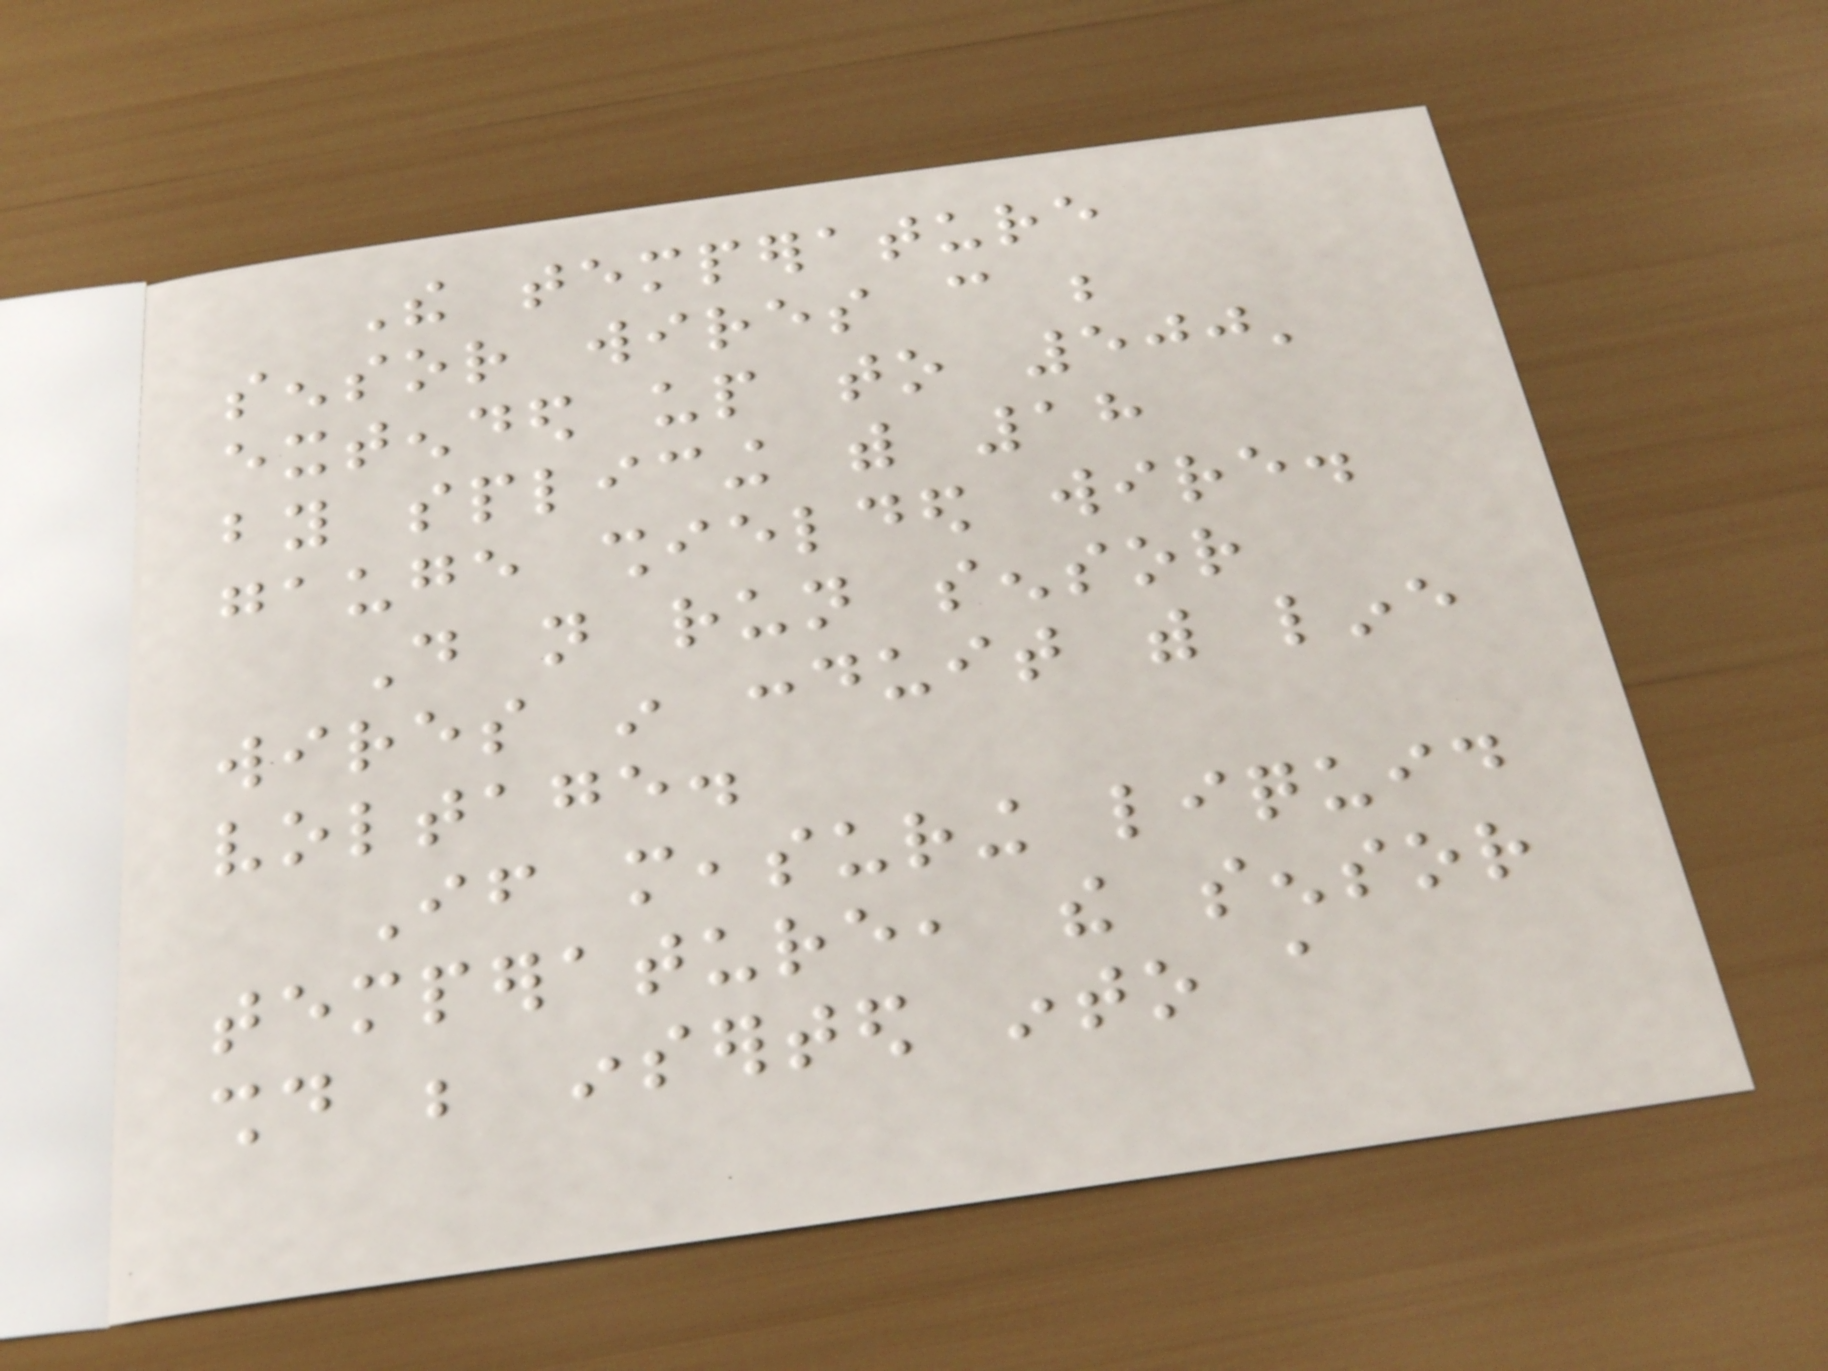The temperature
sensor wires can be
extended up to 500'
by splicing with 18
gauge shielded wire.
Do not run sensor
wires in conduit with line
voltage.
If measuring liquid
temperature, the sensor
should be inserted into a
